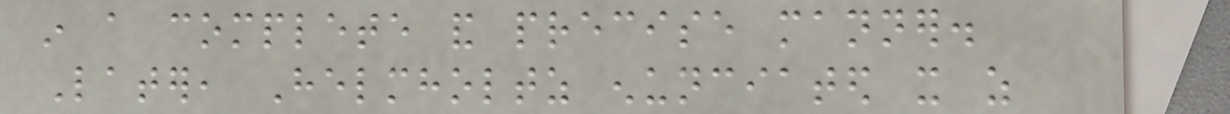in a complete and precise manner.
Later, Helmholtz enunciated it as
